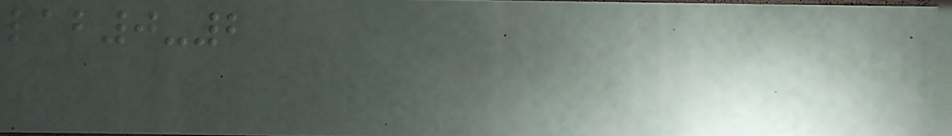lab0-2
